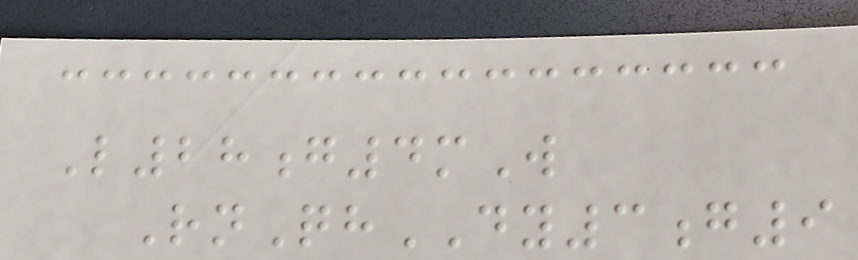L28g4mW
RnQhDY3g9
